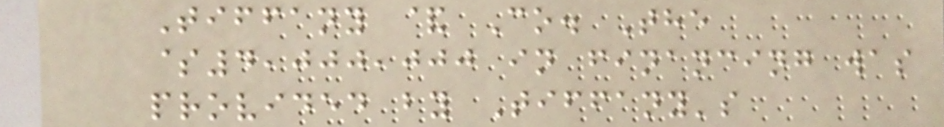Tiffany & Co. The
$4,000,000 in financing was
provided by Tiffany's
